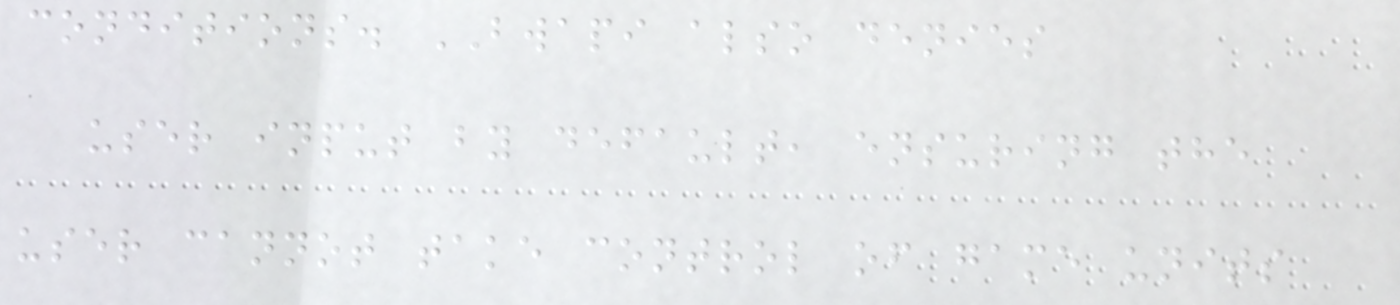conditions. BWAPI also denies
user input by default, ensuring the
user cannot take control of game units
